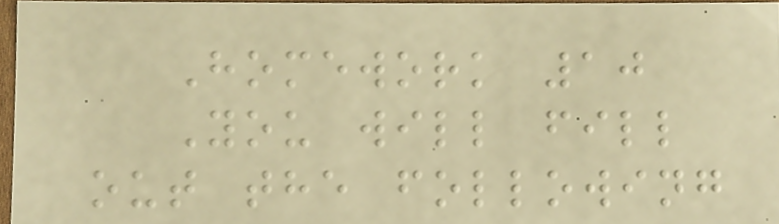Homework 10
You will fill
out the following
